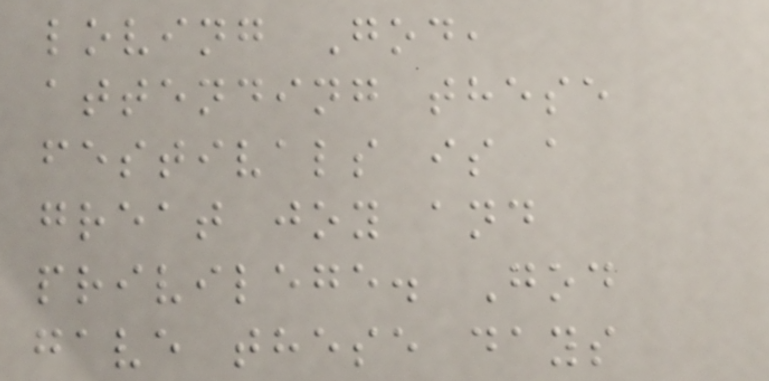loving God,
attending these
festivals is a
great joy and
privilege. God
gave these days
